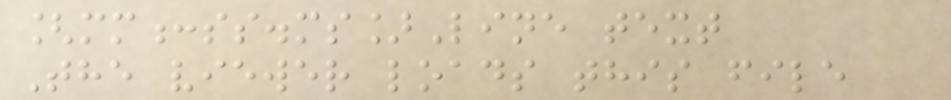[mm:ss.ms]Line text
The viewer loads this file
